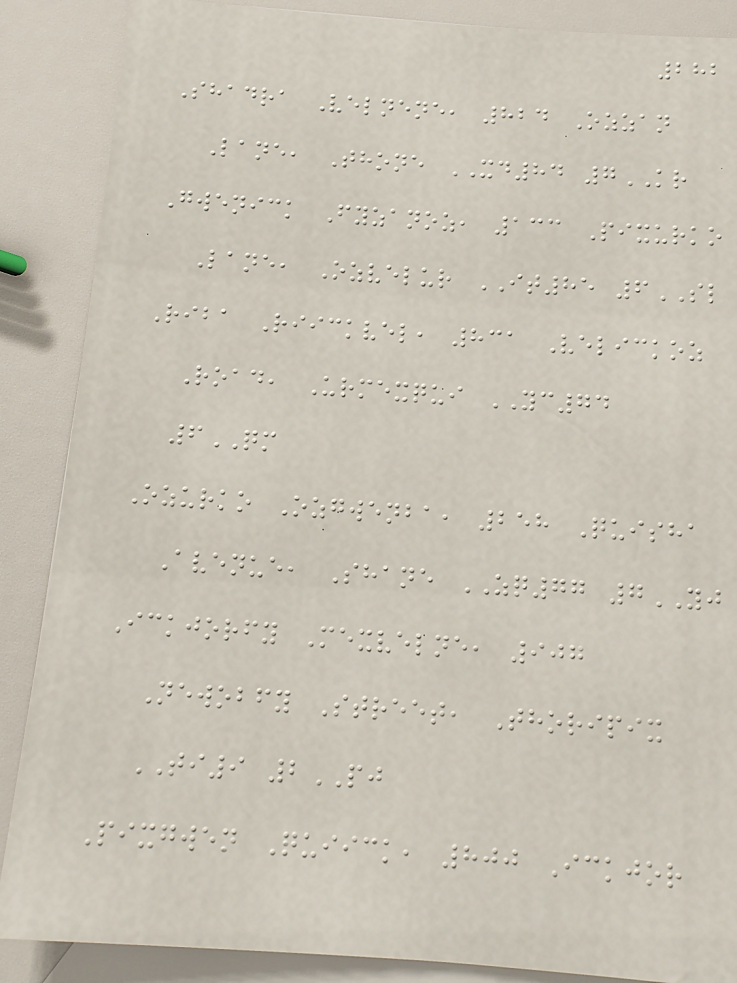282
Shadra Velnene, 824 Ozzan
Lane, Thone XD84 7KR
Gwenick Fyzanoz, 133 Pixurko
Lane, Ozvelur IT85 6SL
Riba Riickvel, 831 Velickoz
Road, Urmexqui YC74
6QM
Ozurko Ozgwenba, 258 Quisha
Avenue, Shane ZQ77 7YJ
Ickjorfy Mexvelne, 907
Newobfy Street, Thoripix
TI9 2PJ
Pixgwen Quiick, 800 Ickjor
